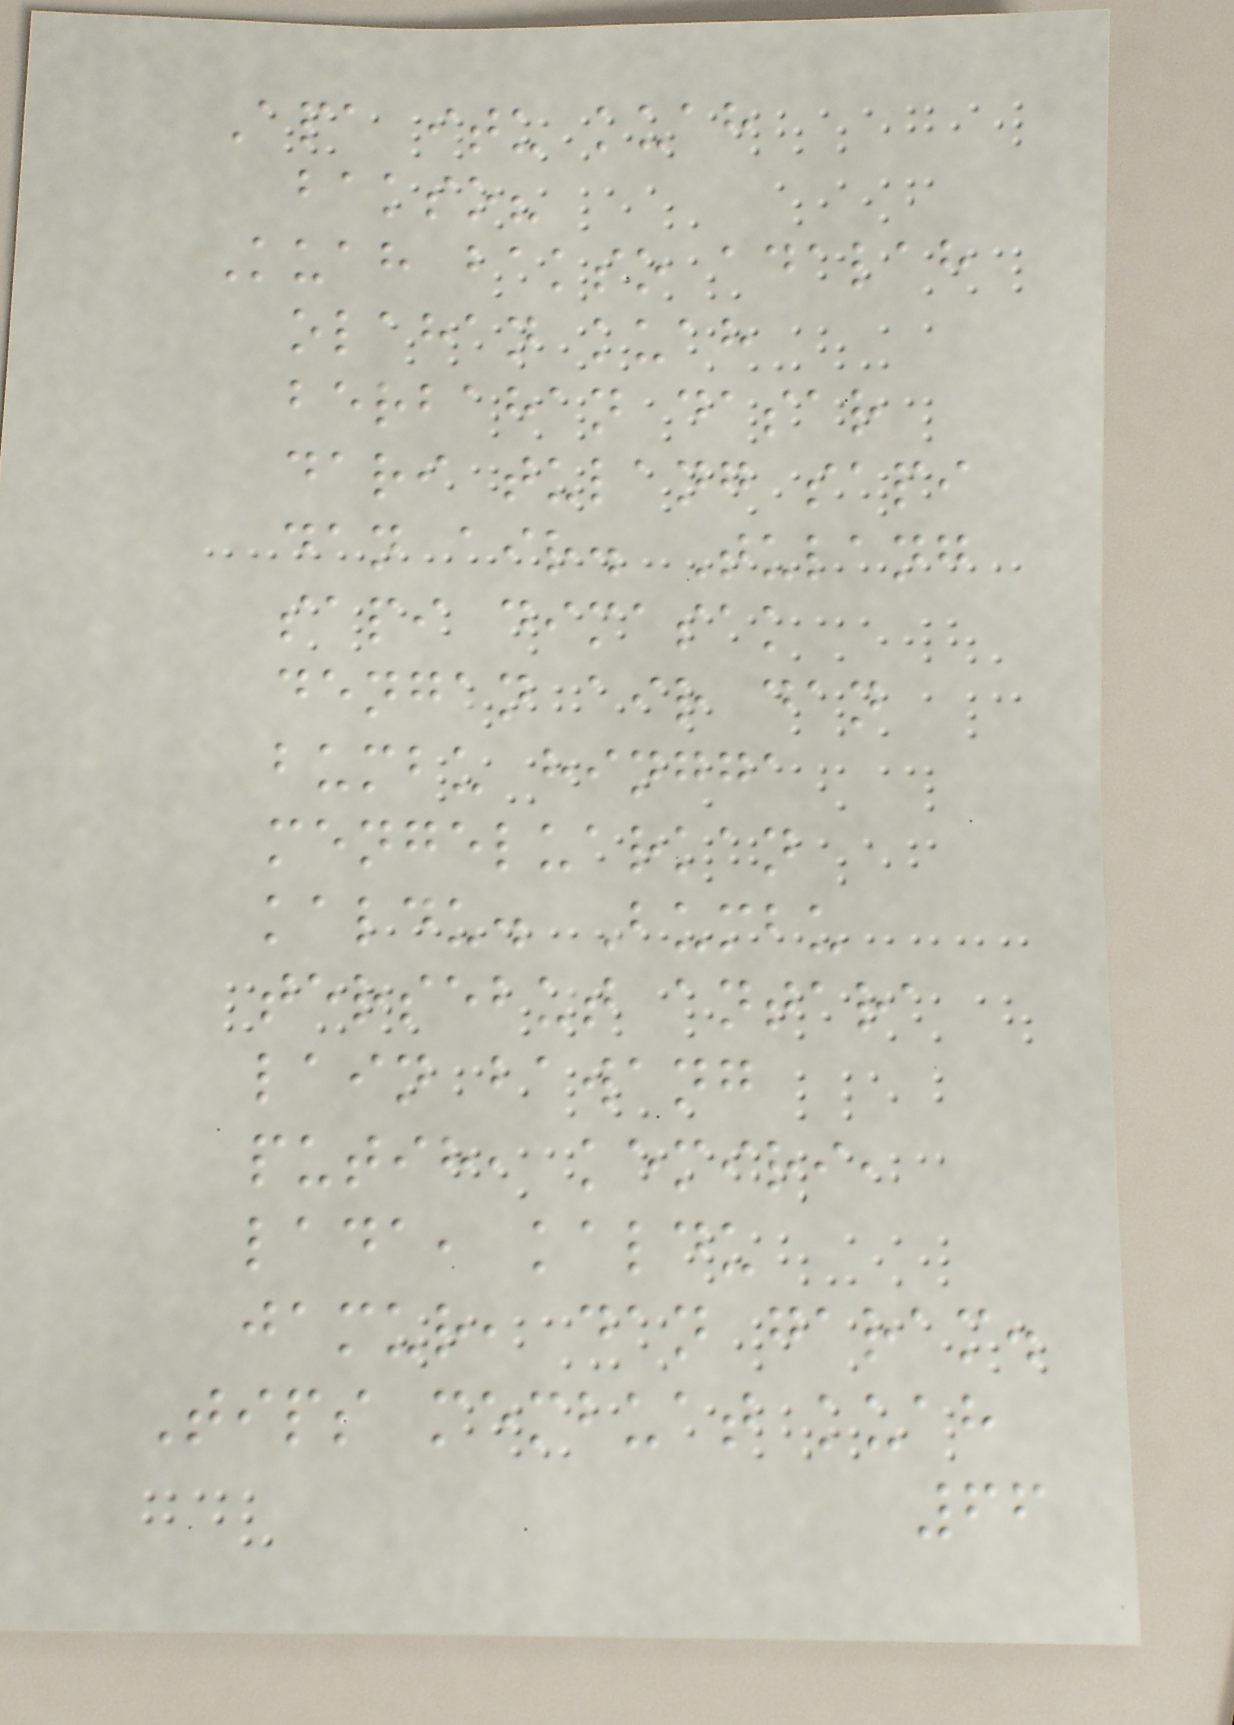Apa itu kuah
bakso?
Kuah bakso adalah
olahan kuah
berbahan dasar
dari tulang sapi
dan air. Tulang
sapi dimasak
dengan air dan
bumbu hingga
mengeluarkan
kaldu. Bumbu
tersebut antara
lain bawang
putih, kemiri,
lada, kaldu
jamur, dan garam.
Tips membuat kuah
66
